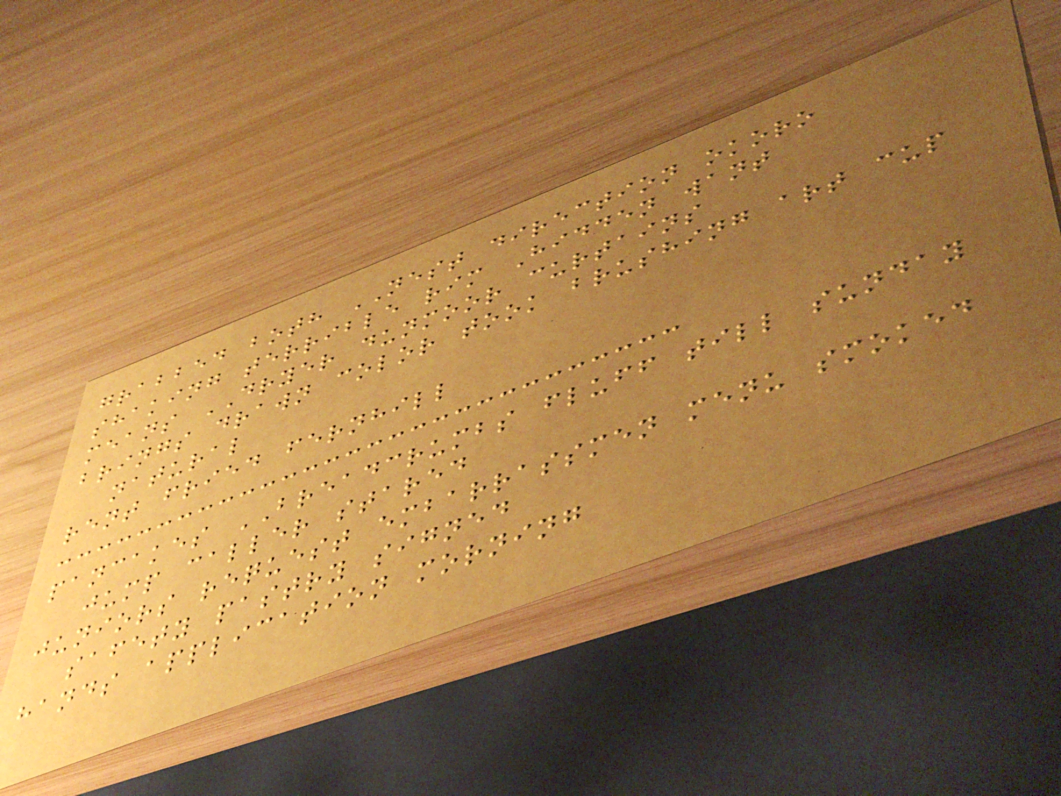grabbed both NEST direction okoro
shaking terrible rim Hidden want
means DRYER dunmoor curtains
brings drawn color took brushing art cup
natural
rent fried fernhill
pancakes BREADCRUMBS fluff till sunday
jump caller stared
juniors request embarrassmen menu smoked
safety pastry signed
hands application morning
